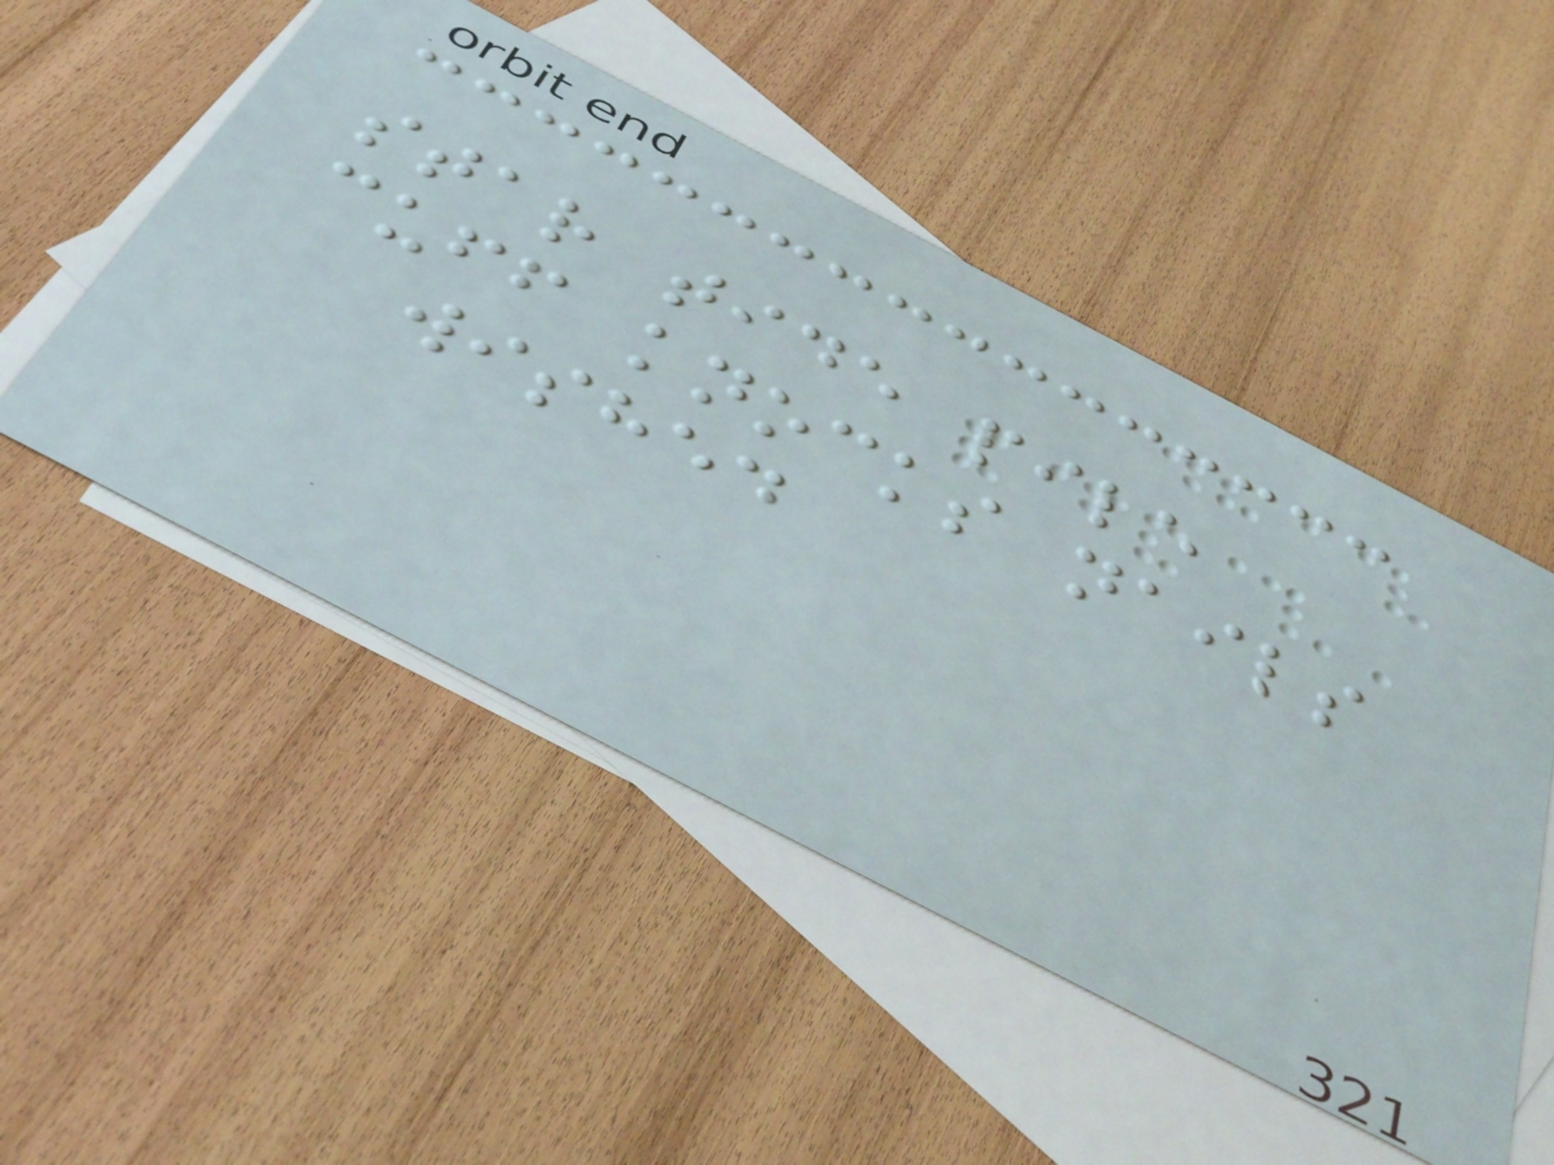star tide pile
cuff knocks nails
wished
